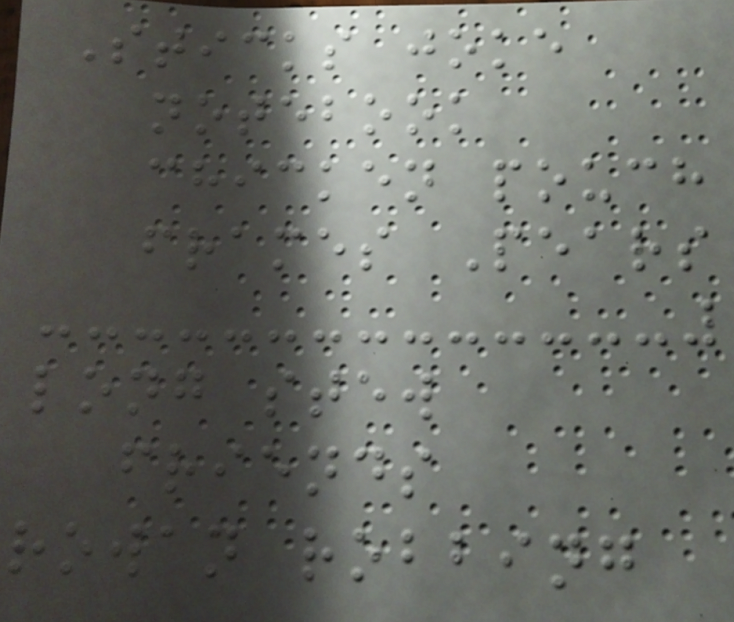Sticks joke
notebook
chicken pouch
frames Pears
long stew
friends
rowan robbing
